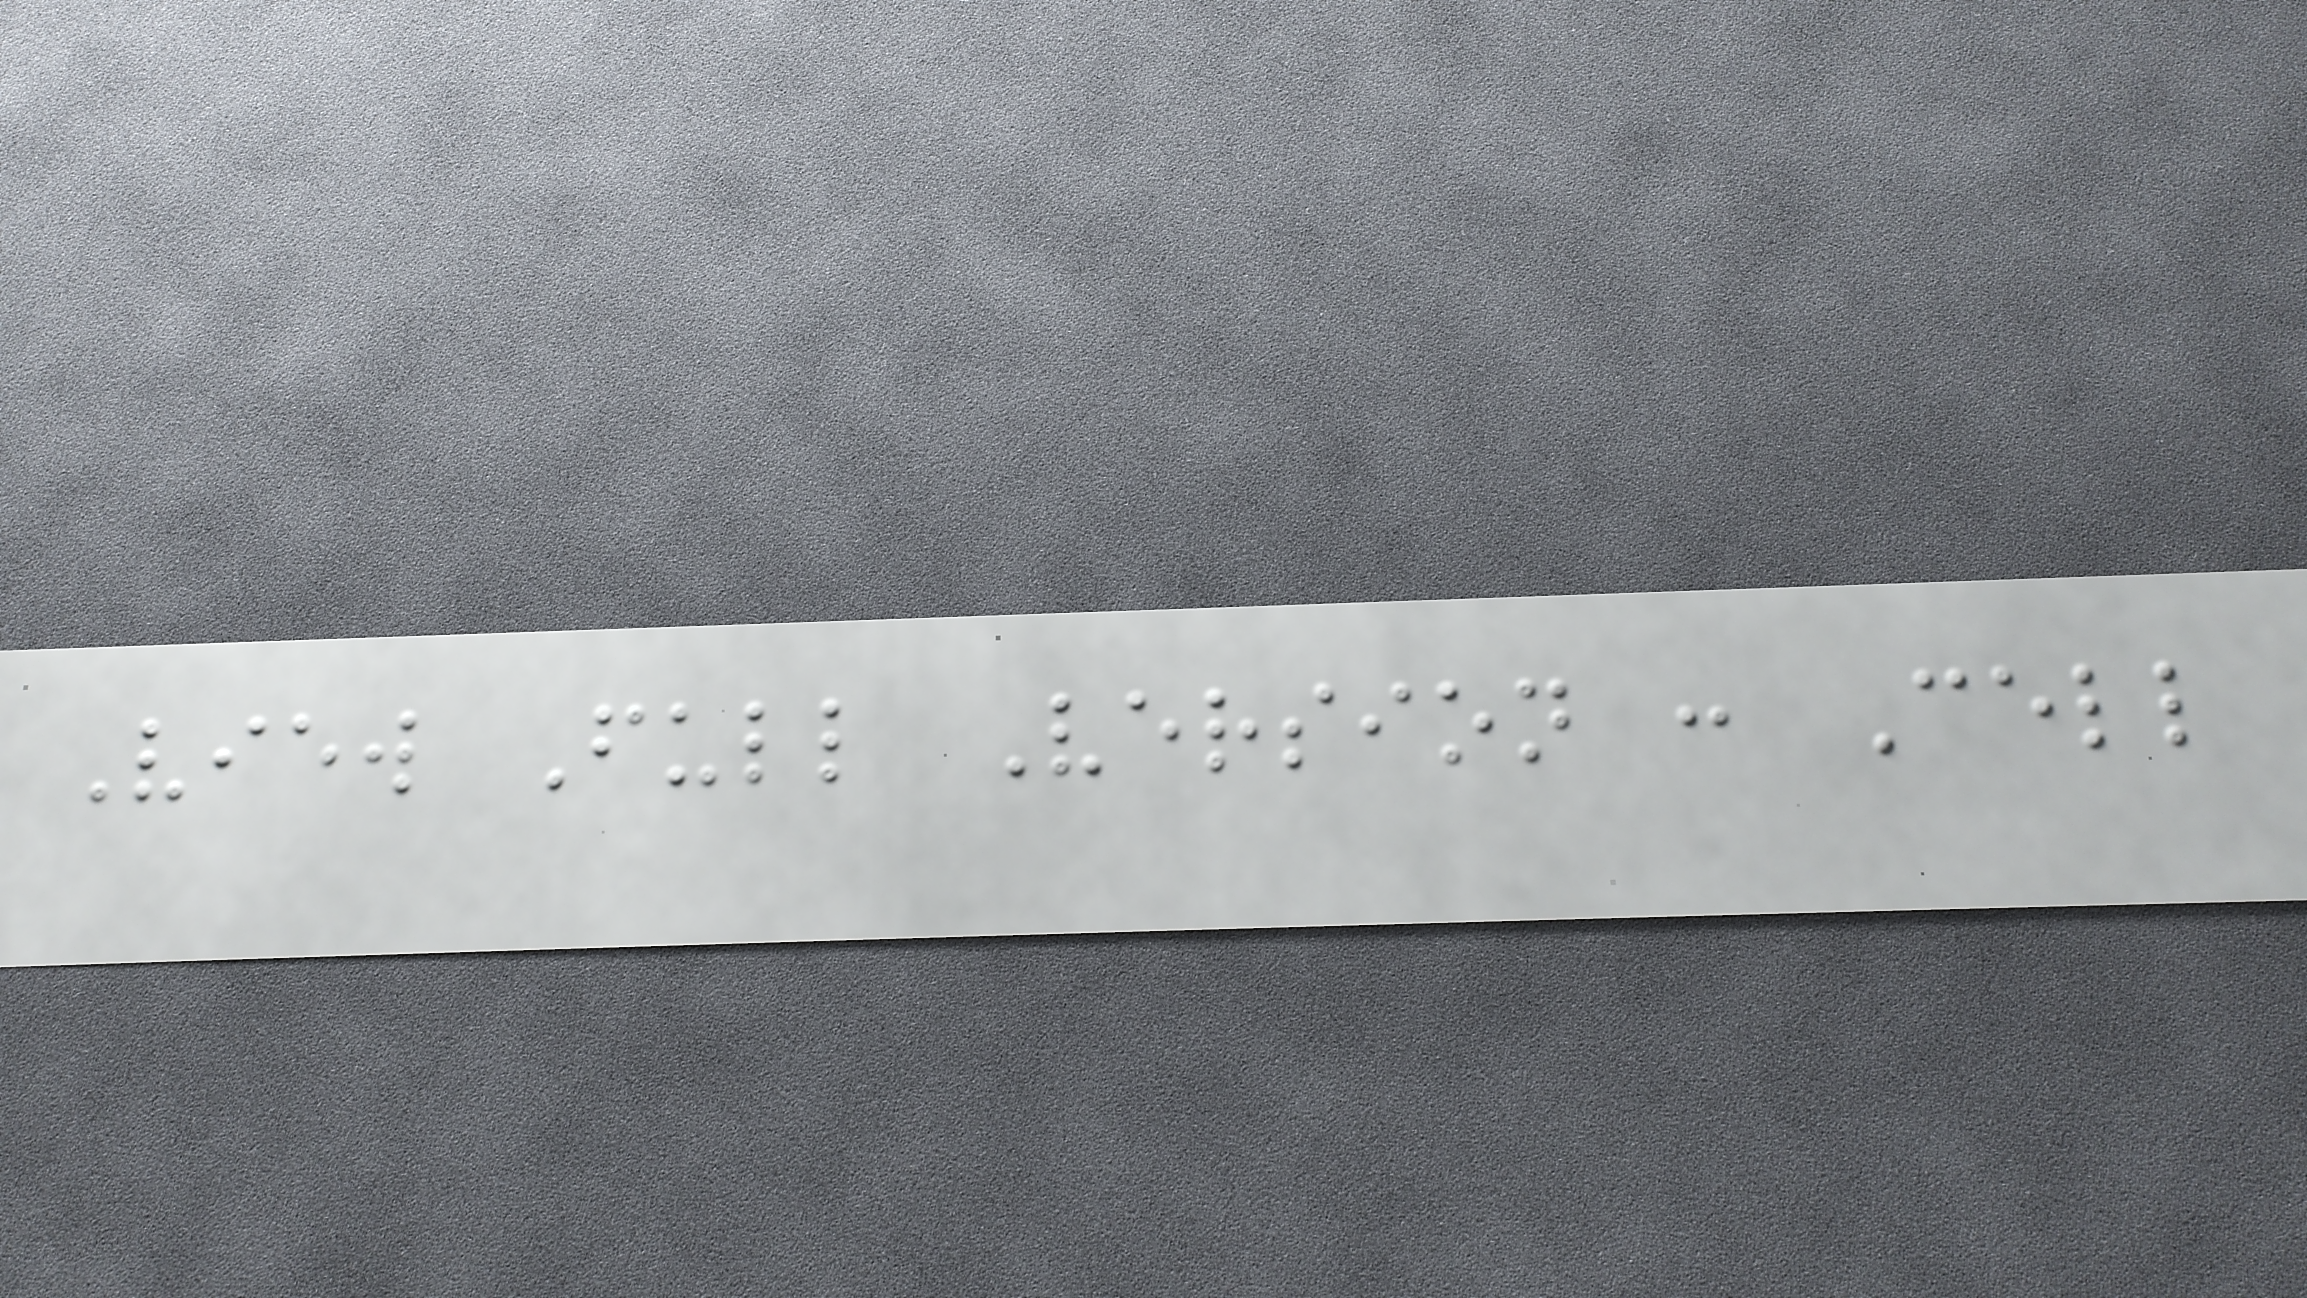View Full Version : Cell
